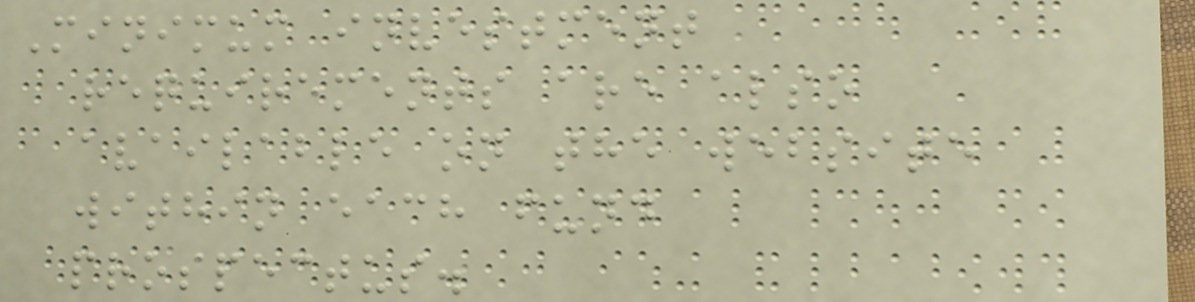Minimum investment
requirements are also
available on the website
within each fund
prospectus.
